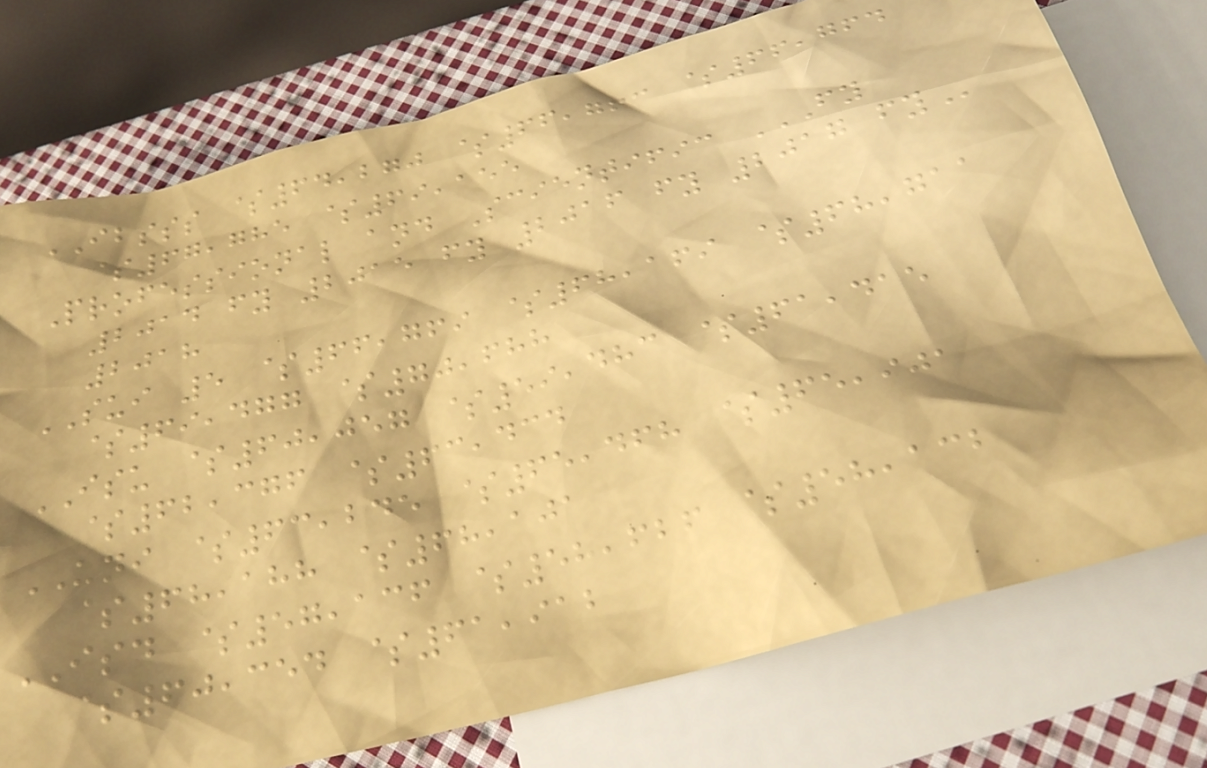IBSSS $64,270 $66,763 $66,764
$67,785 $69,155
Professional and Scientific FY
2014 FY 2015 FY 2016 FY 2017 FY
2018
SUI 5 $66,769 $68,169 $68,711
$69,477 $70,688
ISU $60,057 $59,483 $61,415
$62,376 $63,434
UNI $63,245 $65,468 $65,901
$68,188 $68,101
ISD $57,136 $58,626 $58,132
$60,354 $61,912
